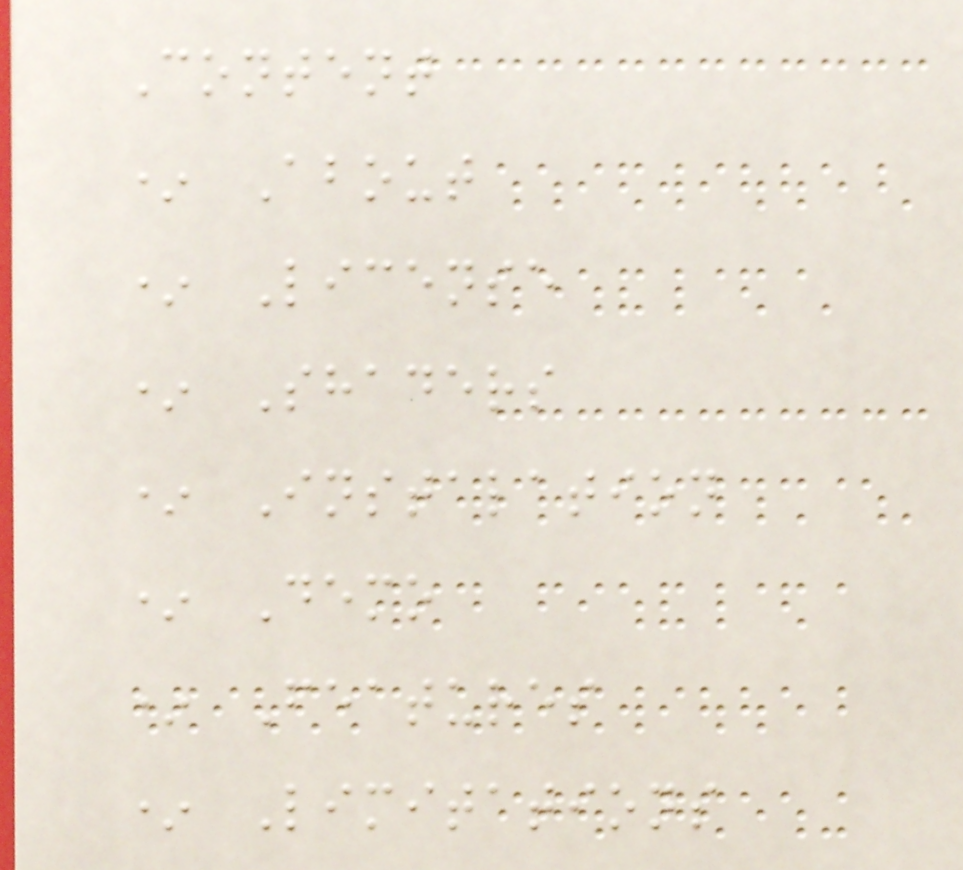Content
* About
* License
* Shaders
* Instalation
* Demo
* Features
* Limitations
